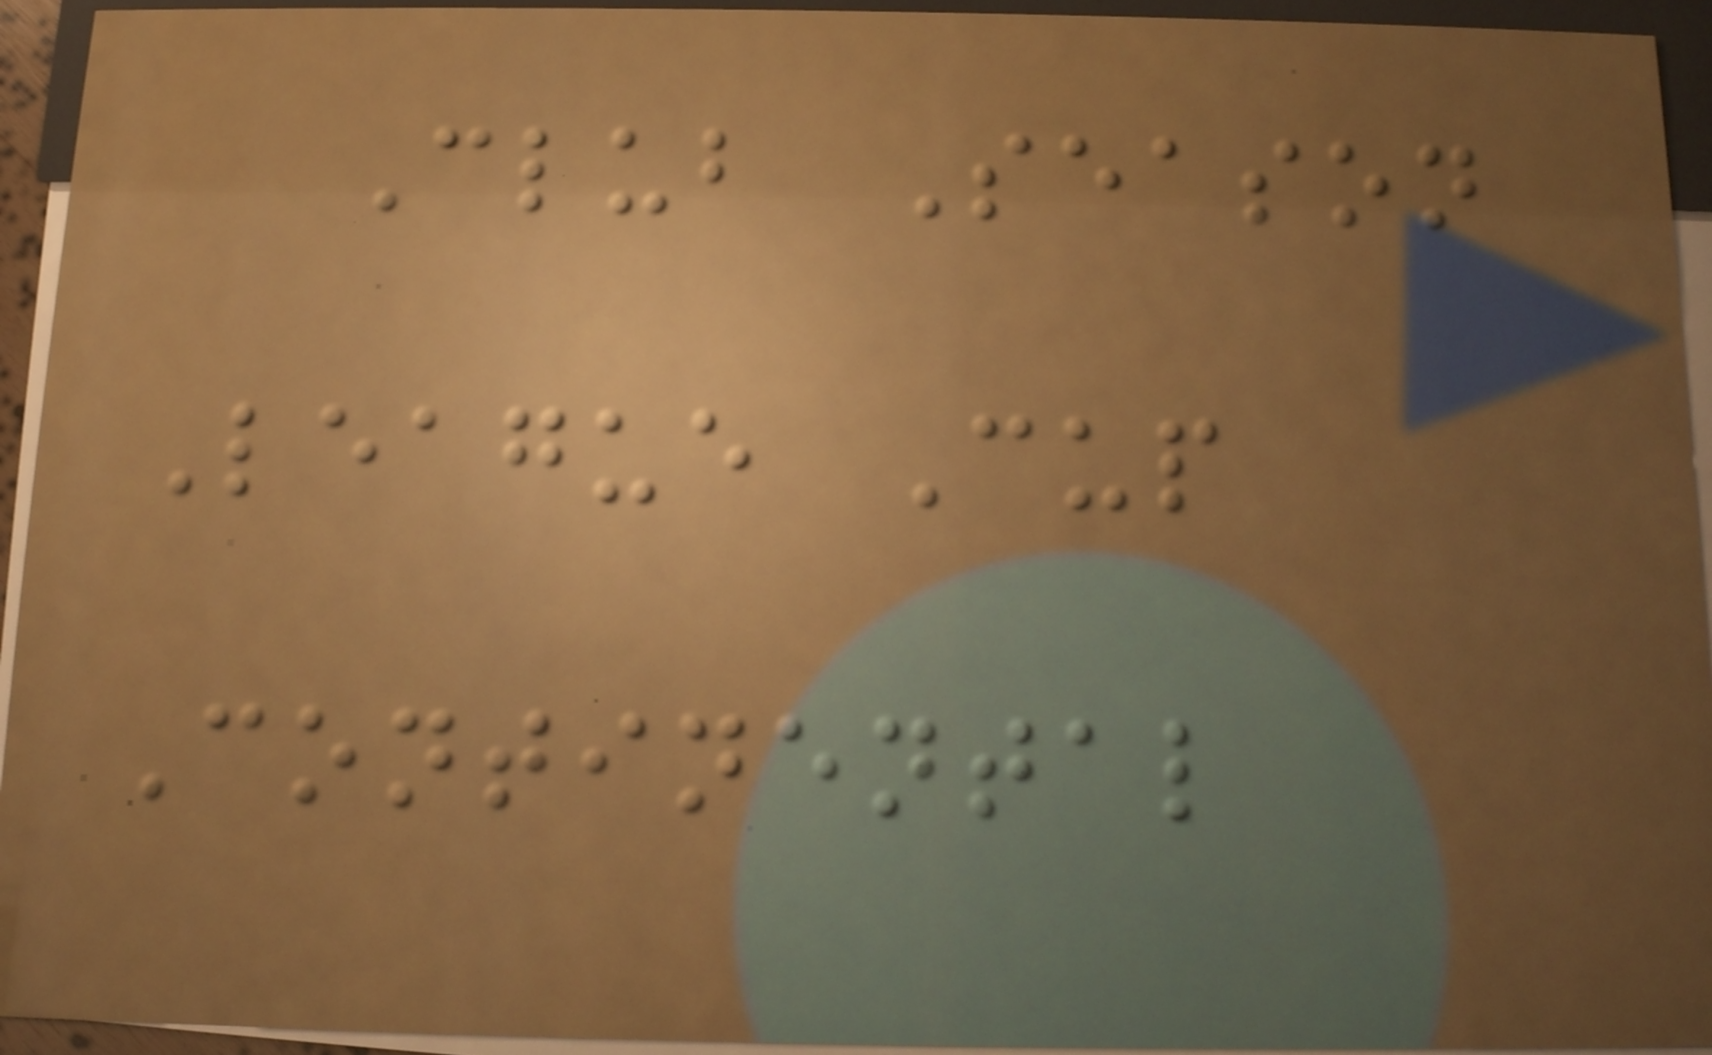Club Season
League Cup
Continental
